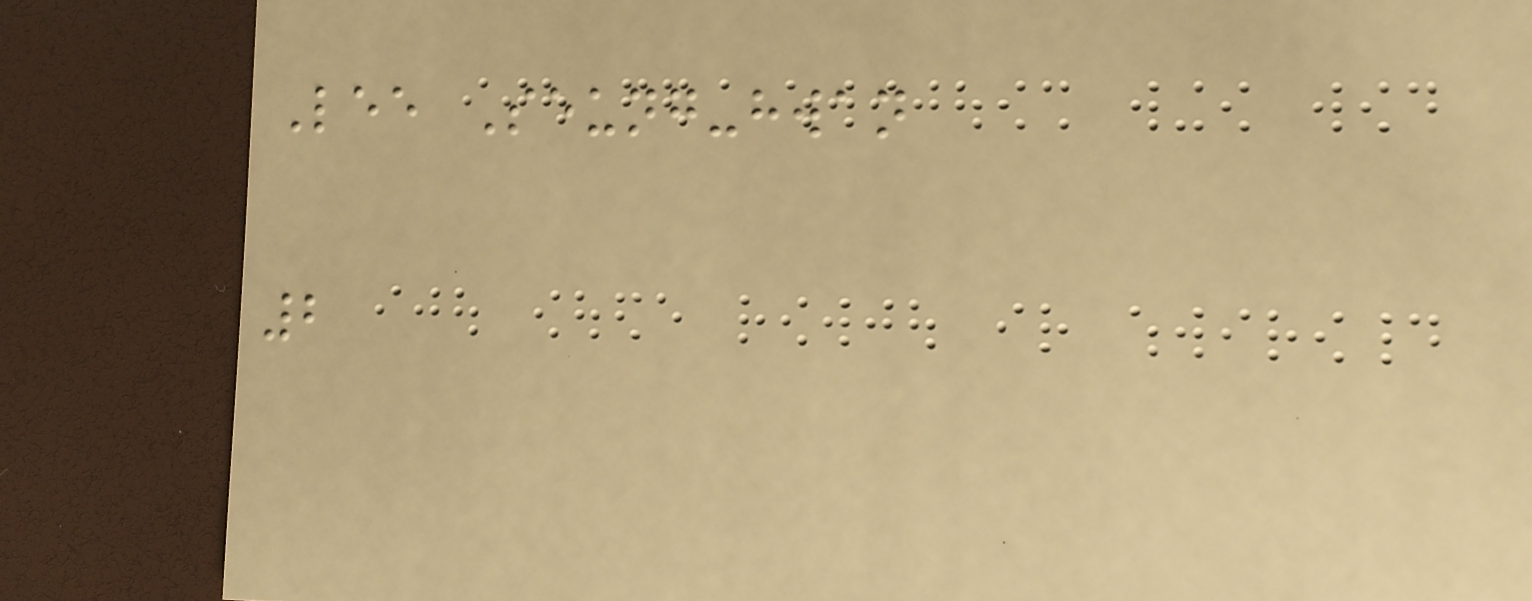Lee Seung-hwan
2
